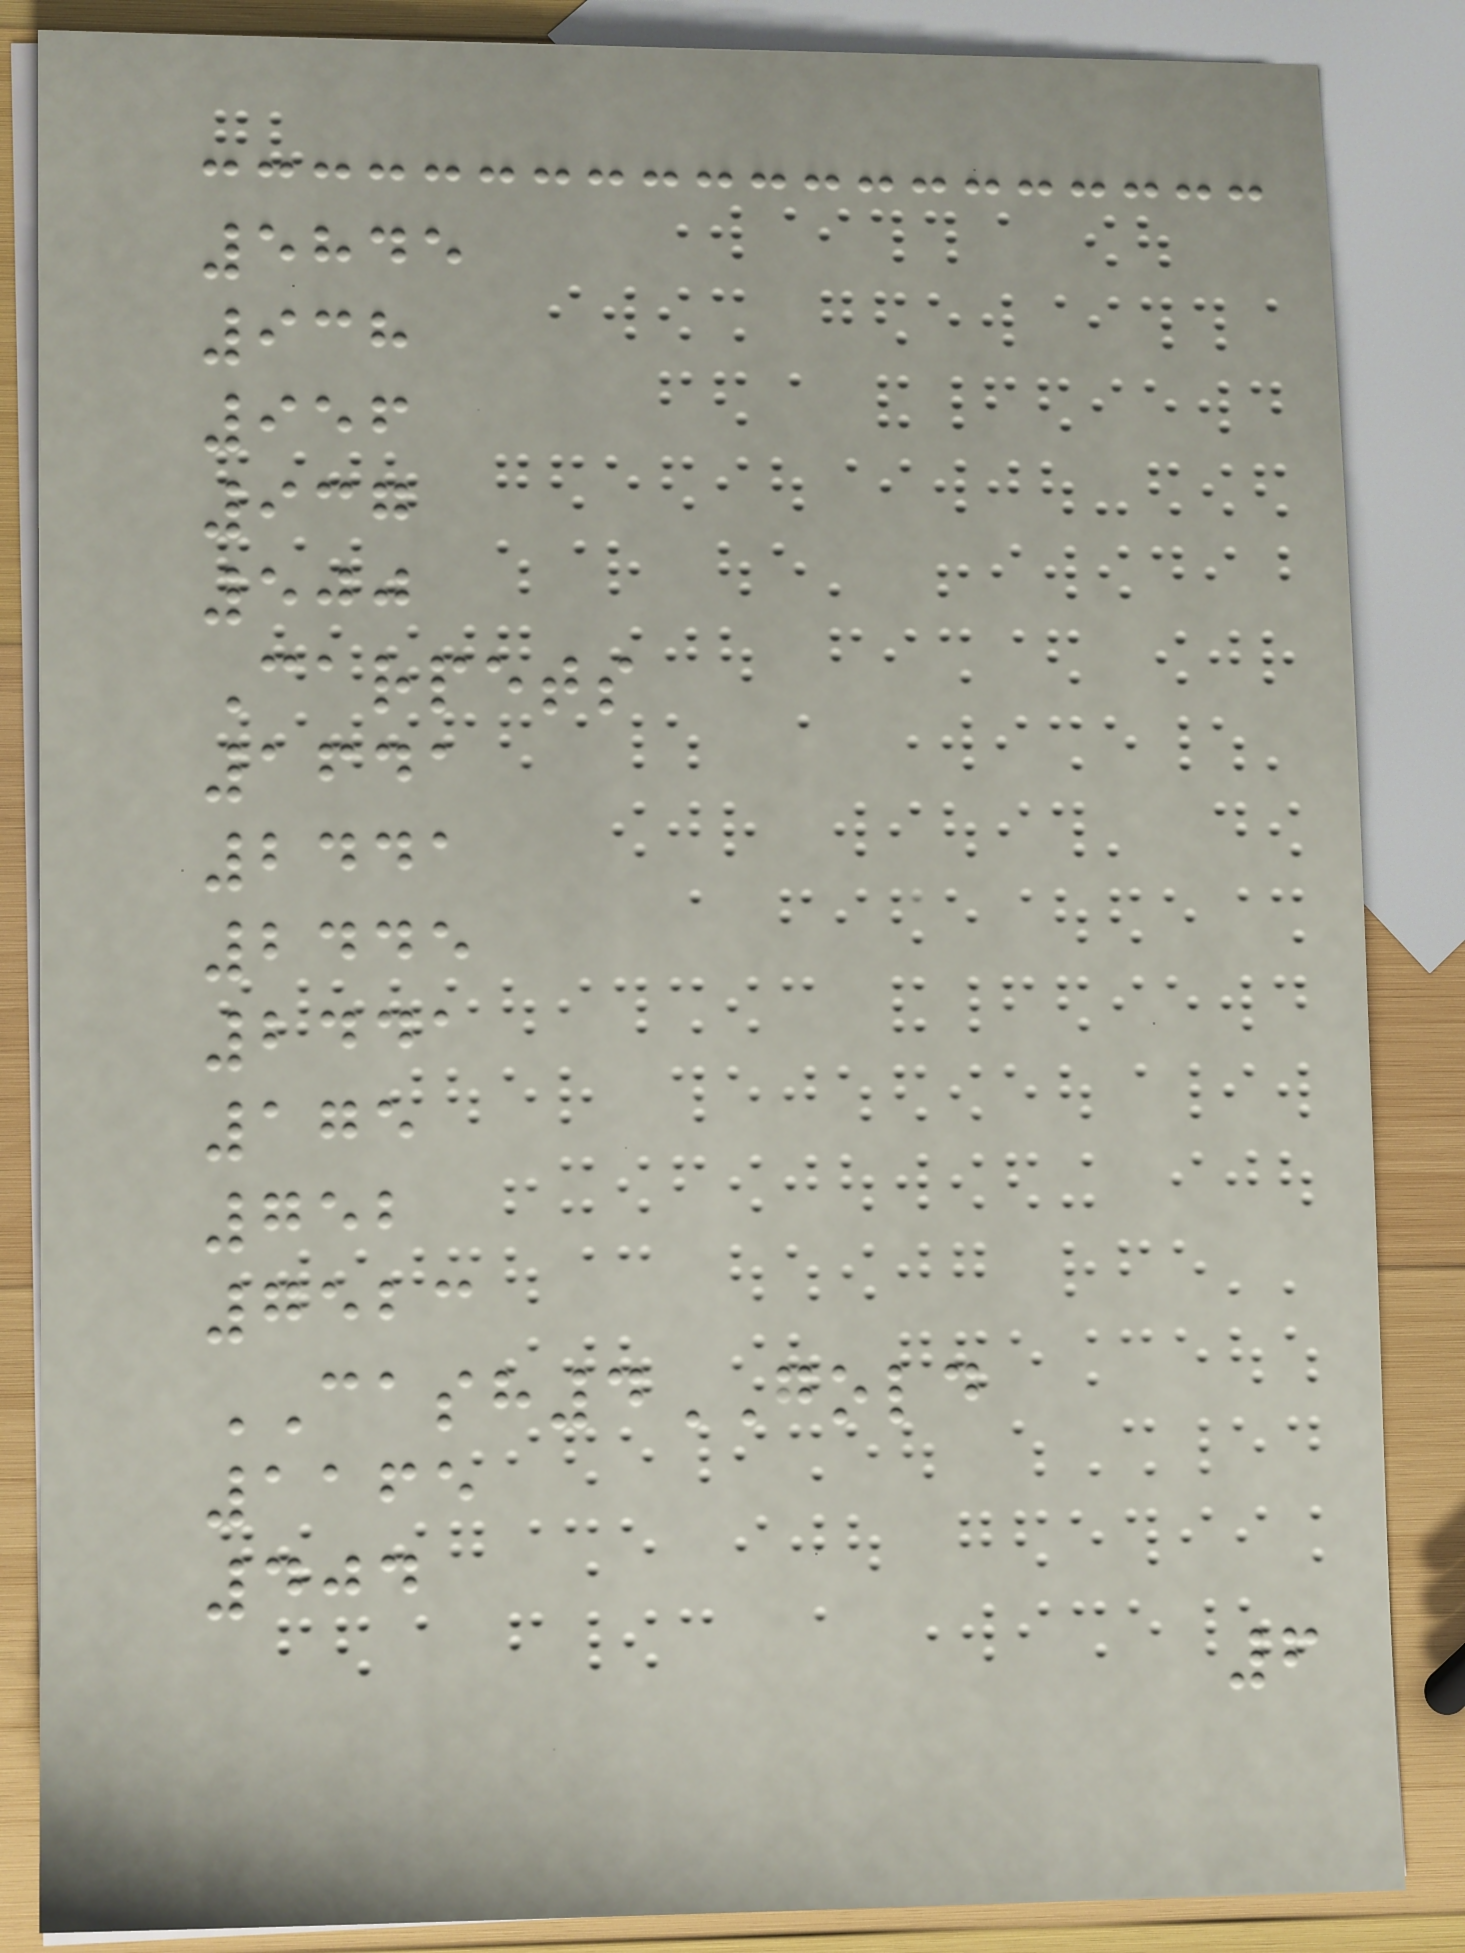5845
938
956
937
500
Carpets
1641
2441
2445
2441
175
752
7523
CASH4GOLD
1165
404
6
